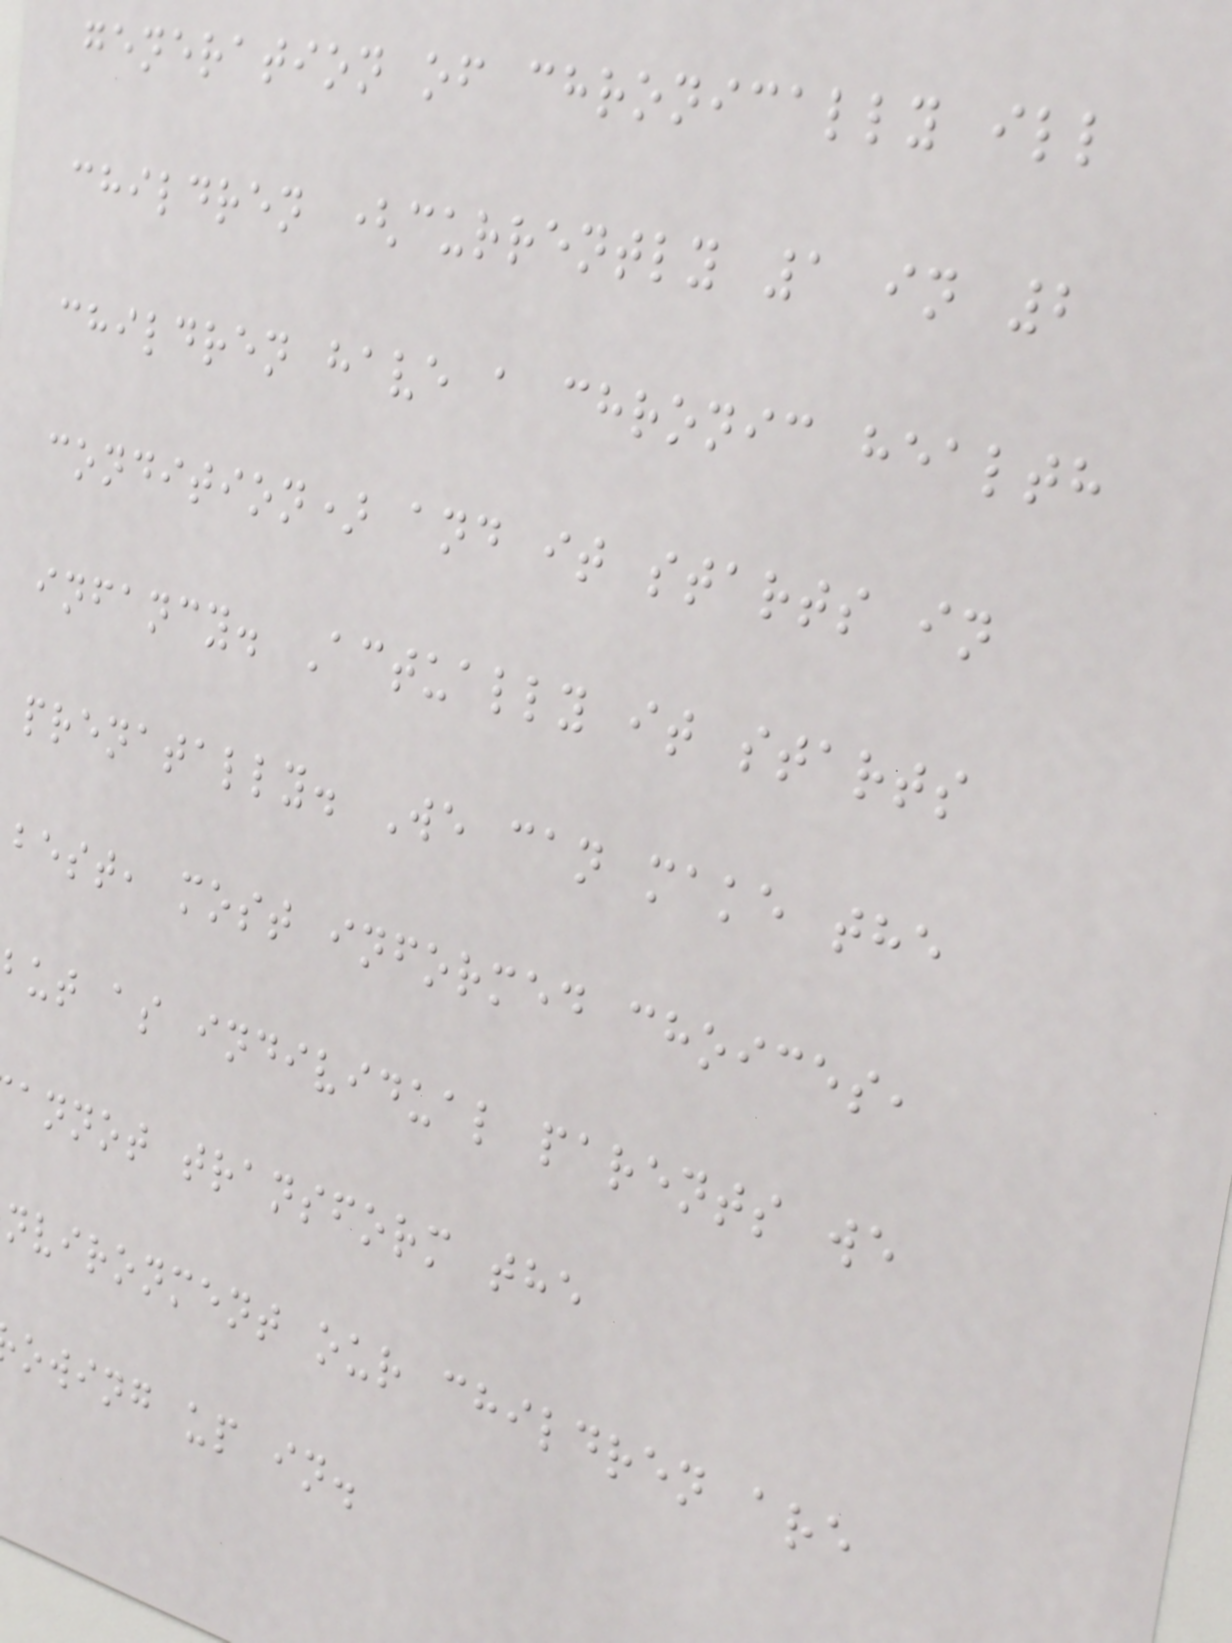generation of chronically ill
children (currently 1 in 2
children have a chronic health
condition) and it starts in
infancy. Actually it starts
prenatally. We can make the
best, most informed choices,
but as individual parents we
annot transform the
nvironment our children are
owing up in.
